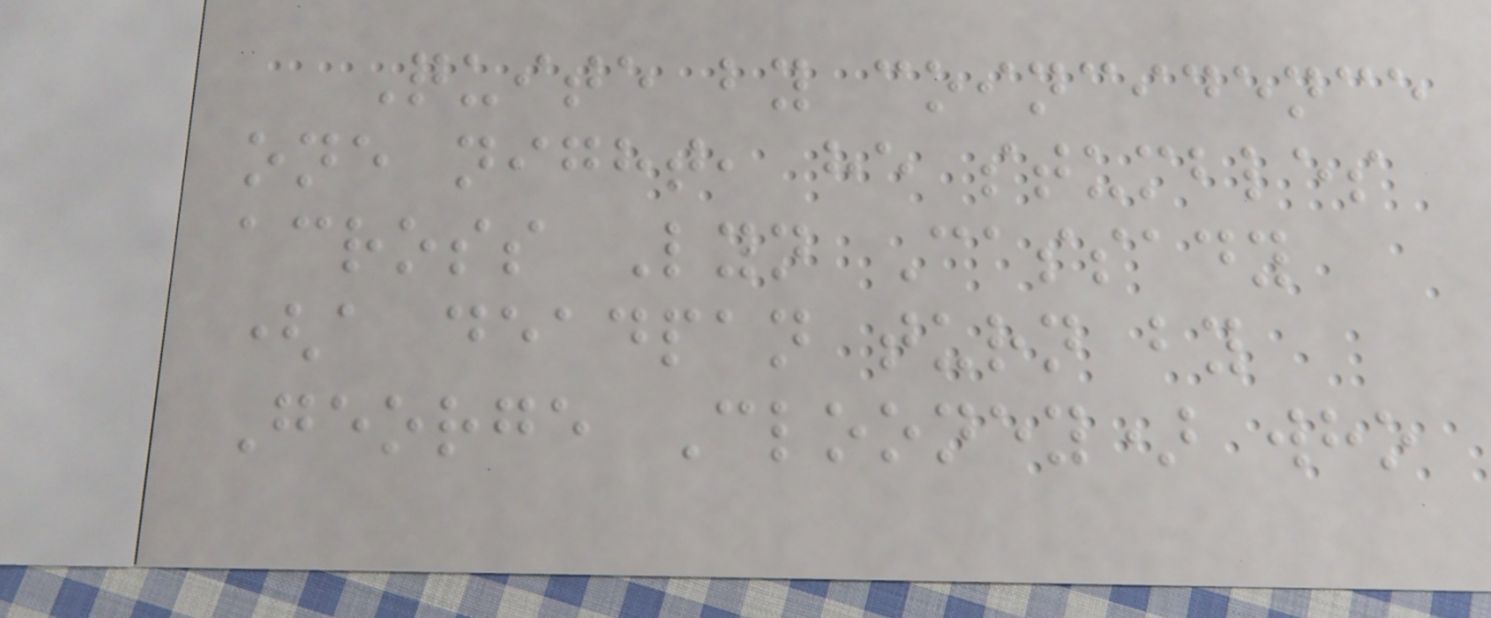Quite by coincidence
one night, he stumbles
across Lyn Cassady
(a deadpan turn by
George Clooney) who
